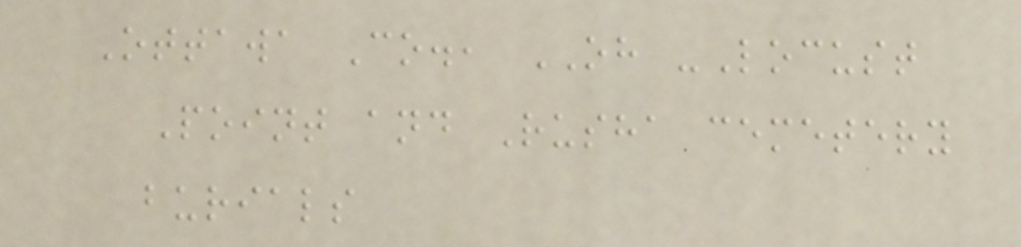Ottawa Co., OH -Locust
Point and Rusha cemetery
burials
